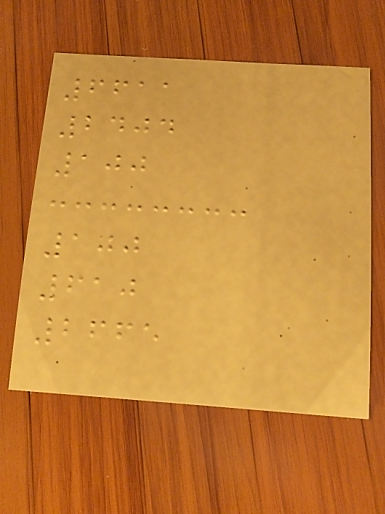6611
2404
100
100
610
2665
